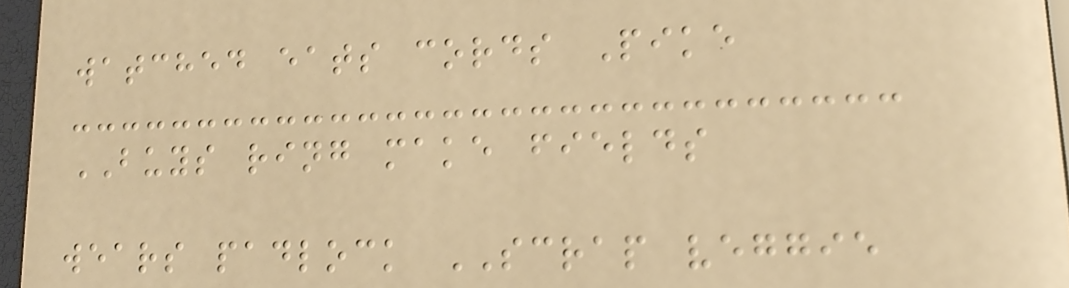watched eats cords Pike
BUYS ring make fields
wears padlock SCRAP veggie
